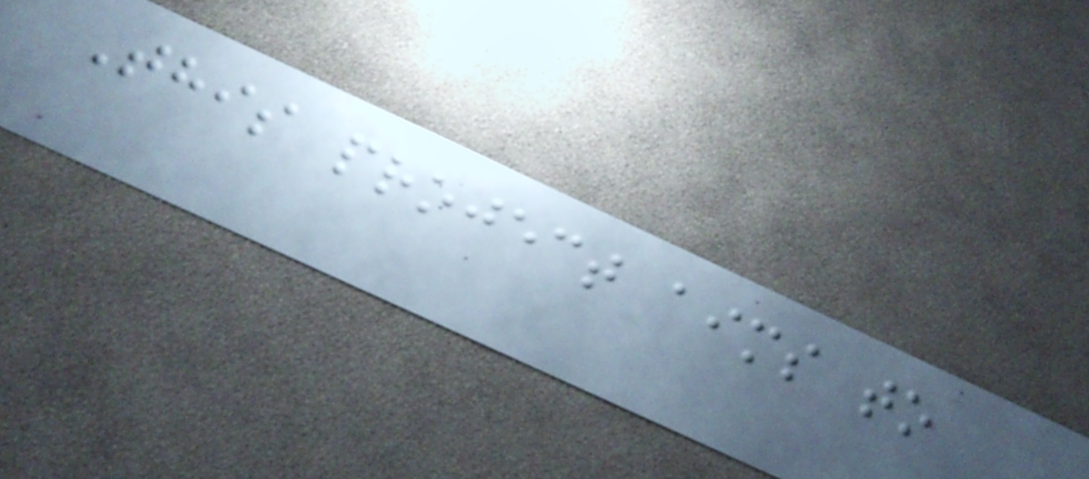This project aims to
